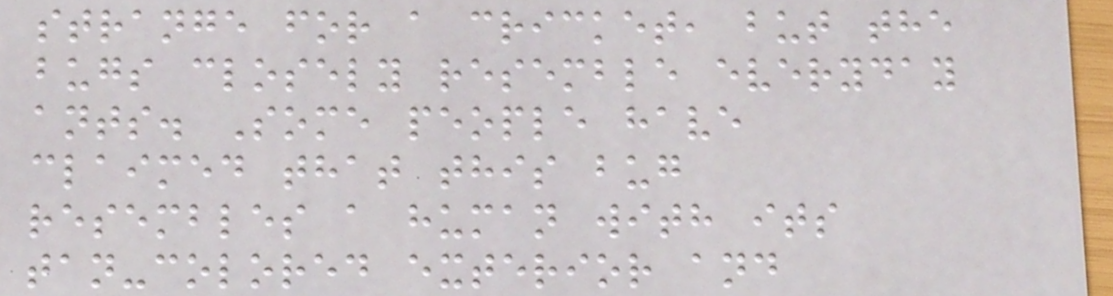strange for a cricket, but the
bugs closely resemble everyday
ants. Some people have
claimed that this bug
resembles a human with its
tan-colored exterior and
